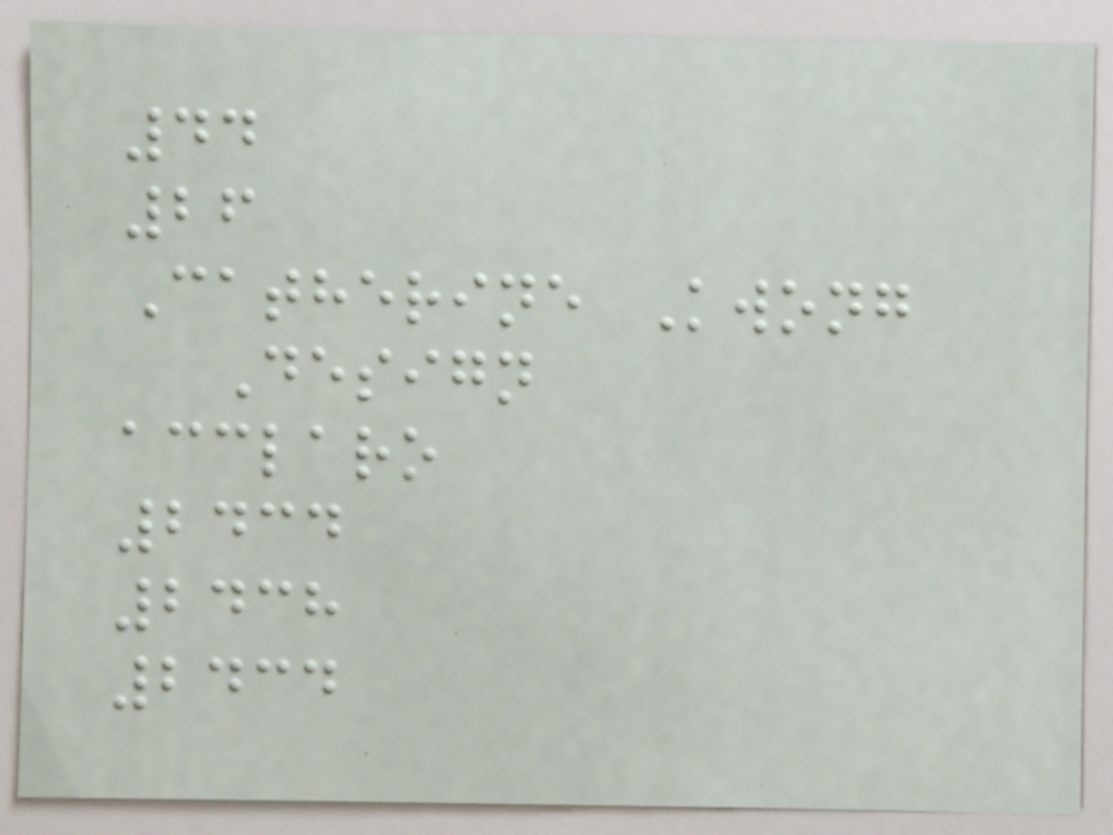44
26
Catherine Kwong
Design
acclaro
2434
2438
2434
